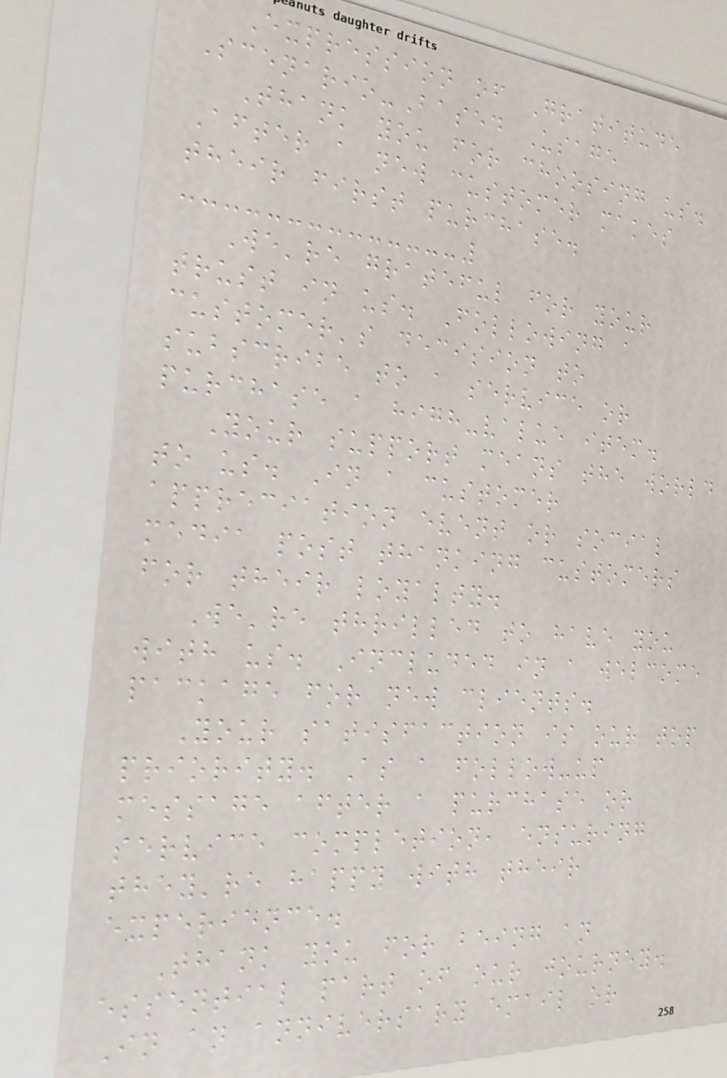Expression of Gratitude
Scenario-Based Usage
Thank you for choosing us.
After a new customer makes
their first purchase.
We're grateful for your
trust in us. Following a
customer's decision to
subscribe to a service or
purchase a high-value item.
Your support means the world
to us. In a customer
appreciation event or social
media post thanking customers
for their loyalty.
We're thrilled to have you
with us. Included in a welcome
package for new clients.
Your satisfaction is our top
priority. As a follow-up
message after a purchase or
service completion, ensuring
they're happy with their
experience.
Thank you for being an
essential part of our journey.
In an anniversary email or
